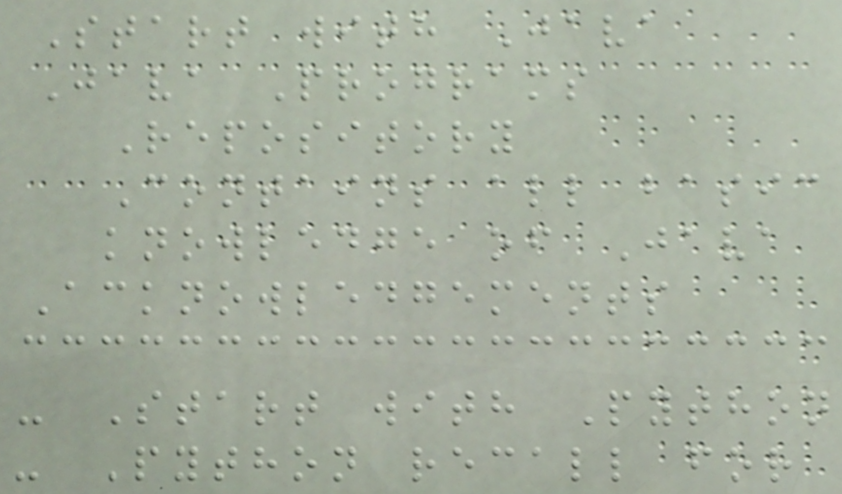Start with Java
Java Programs
Repository
Contains all basic
knowledge of Java
Acknowledgements
- Start with Python
- Python recall for
